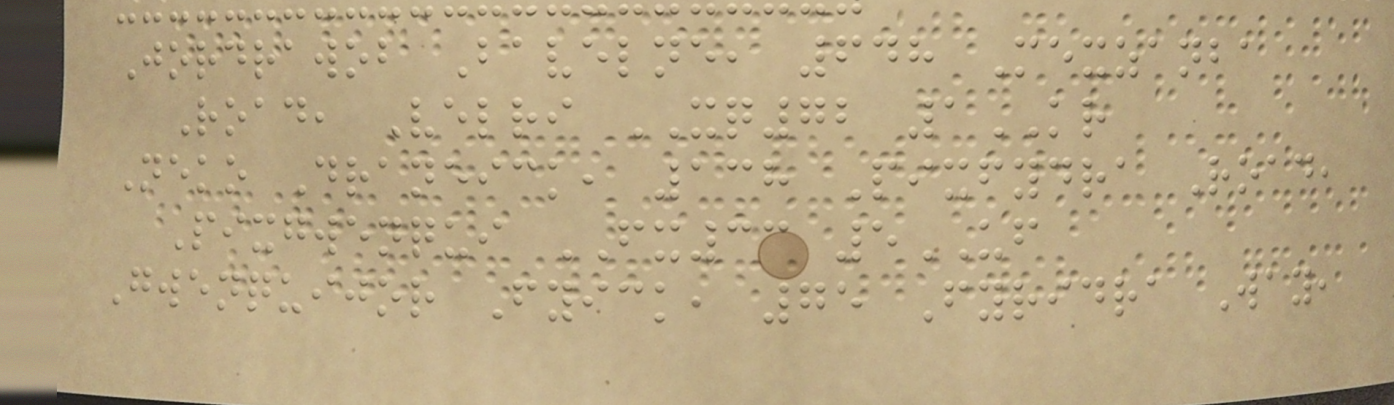Jordrawob Bavelne, 648 Mexzanba
Road, Velri XQ72 1KR
Neko Draneick, 138 Pixfydra Road,
Pixgwenqui FX33 5UF
Gwenquijor Fyick, 75 Fyridra Way,
